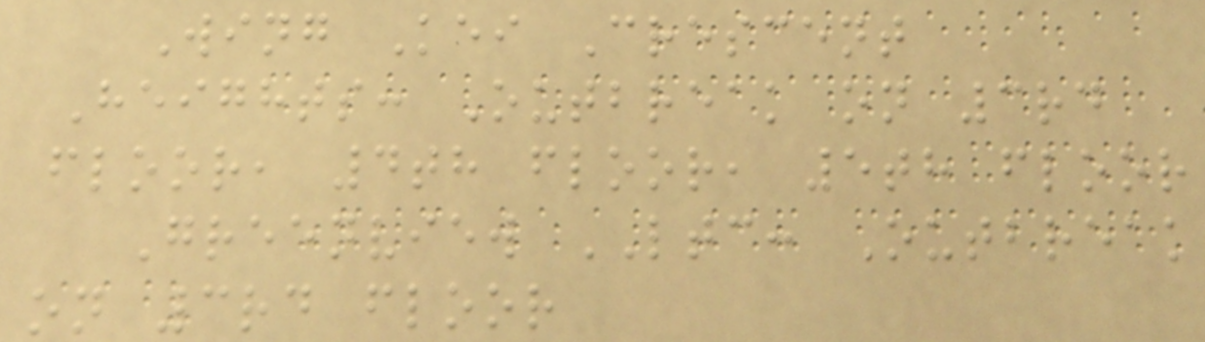Wing Kei Crescent
Heights: Outbreak on 3rd
floor, 4th floor, 5th floor
Greenview LTC: Outbreak
on 3rd floor
